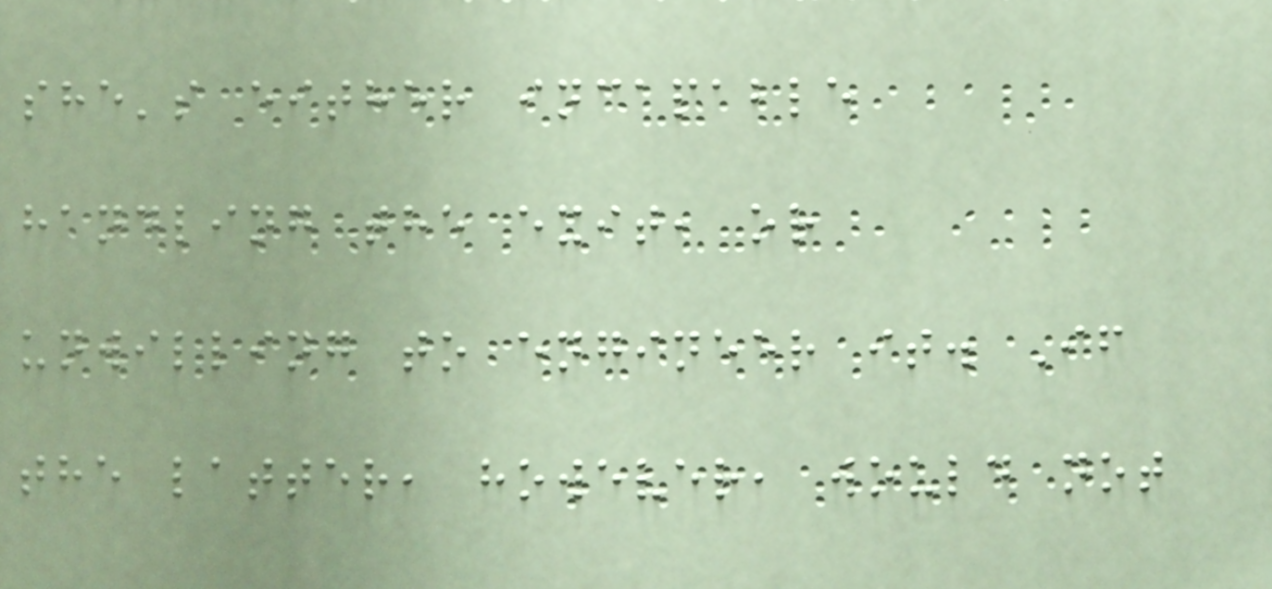she's either incapable
handling the exit, or
unwilling to engineer it. If
the latter, however, would not
